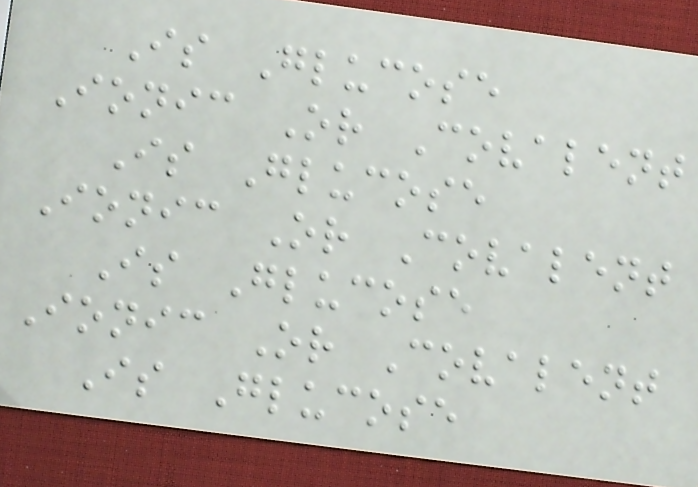Is Glucose
Ionic Or Covalent
Is Glucose
Ionic Or Covalent
Is Glucose
Ionic Or Covalent
Is Glucose
